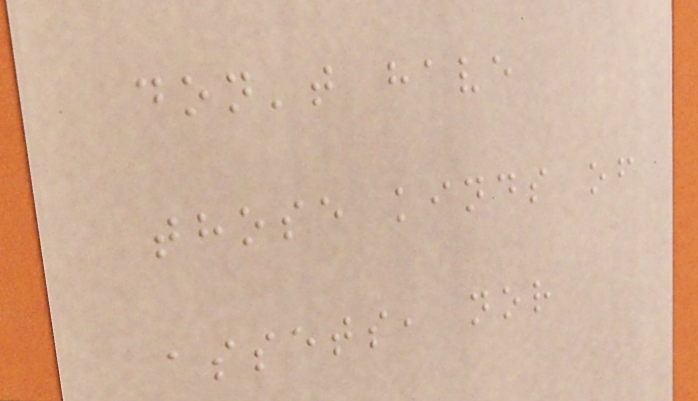don't have
those kinds of
assets, nor
